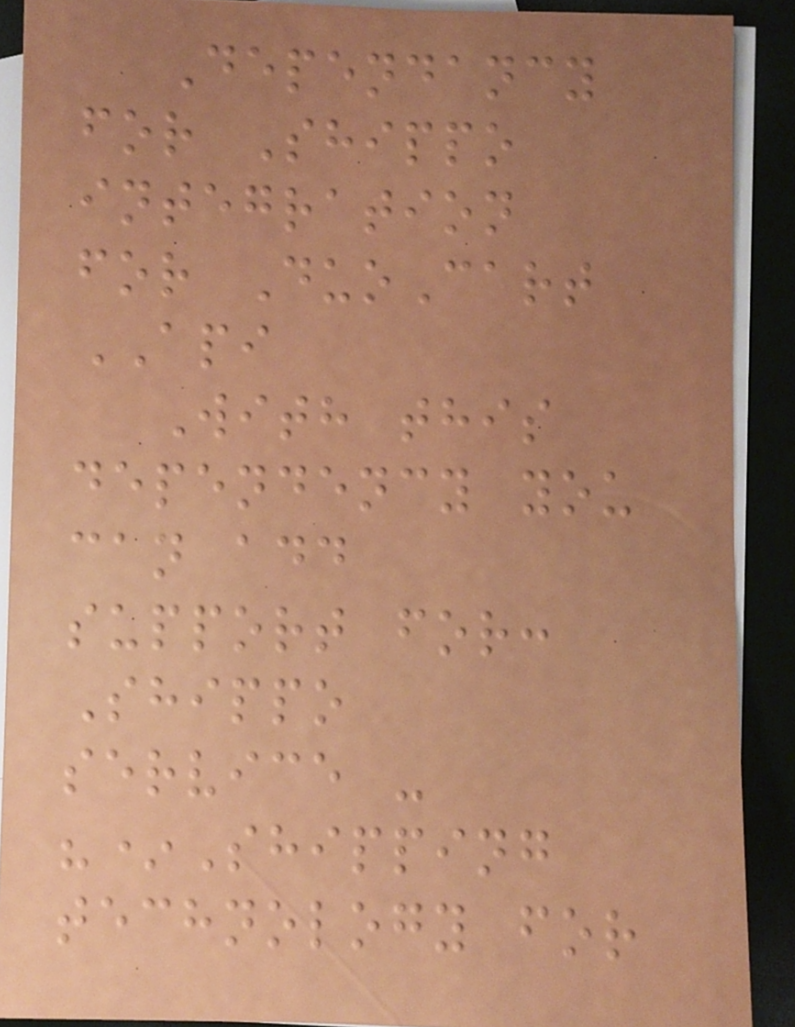Dependancy
for Shippo
integration
for DuoCart
API
With this
dependency you
can add
support for:
Shippo
service -
"*Shipping
technology for
